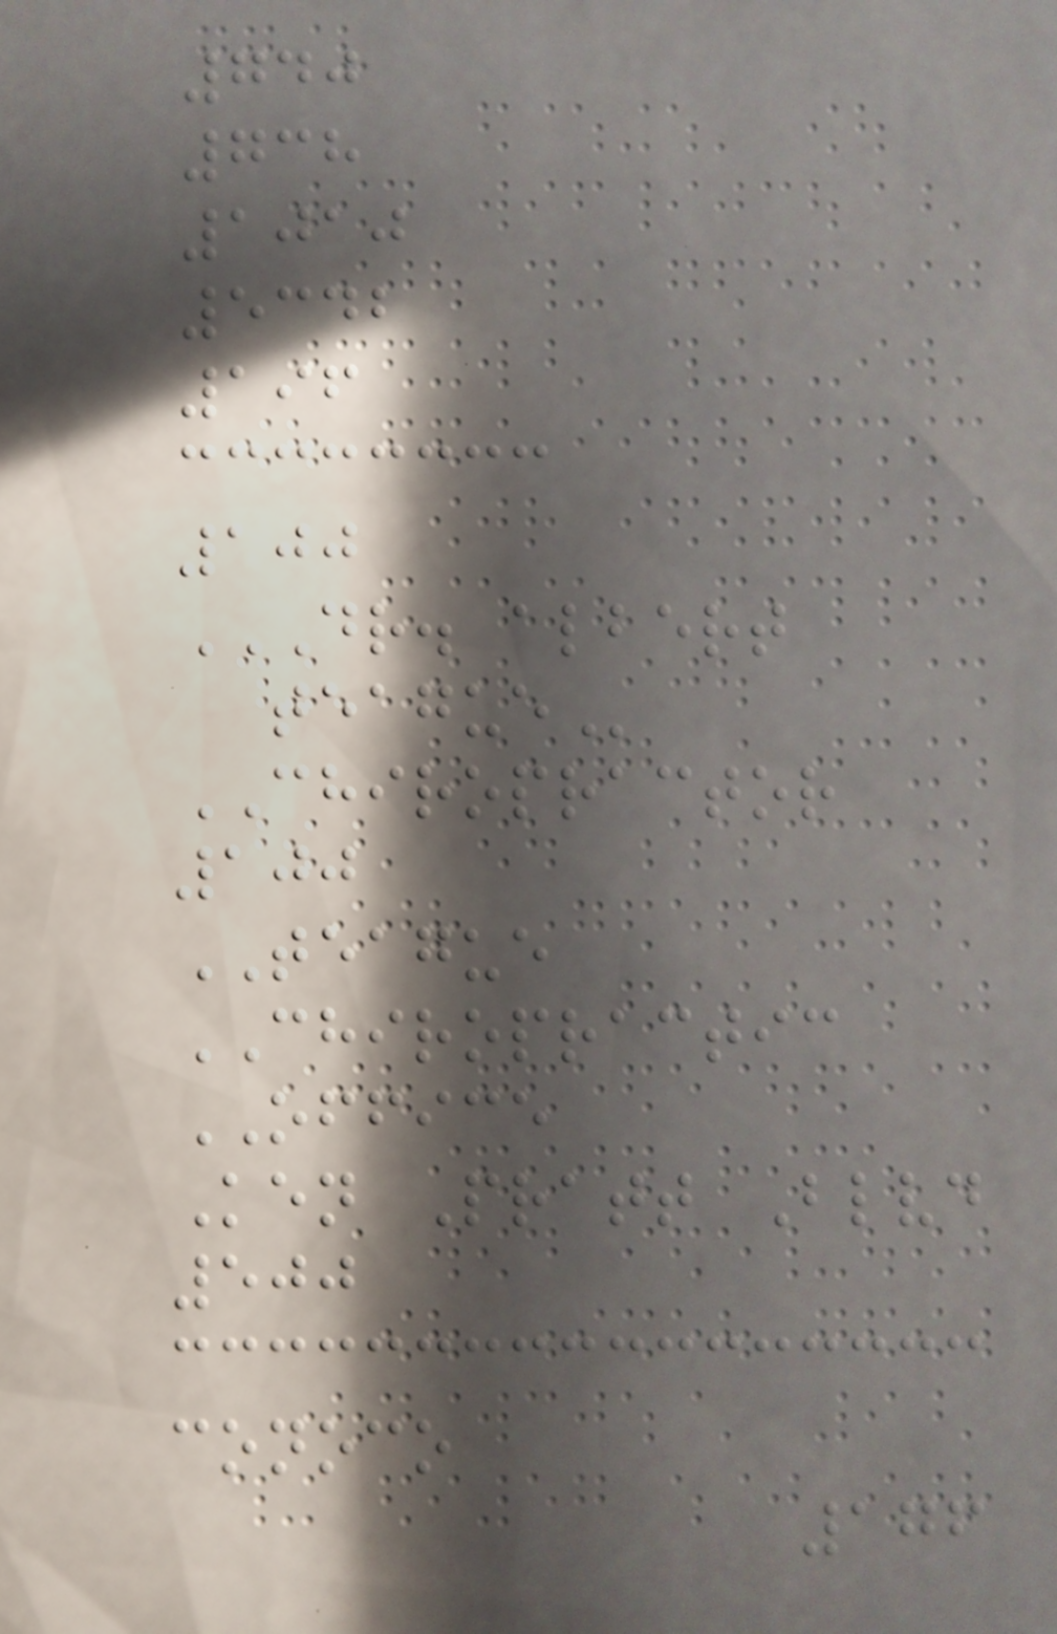740
738
1010
5342
196
100
DR. ALBERT
TEAGUE
CHIROPRACTOR
100
TEAGUE
CHIROPRACTIC
OFFICE
Ken Pratt Blvd
500
conoco
176
